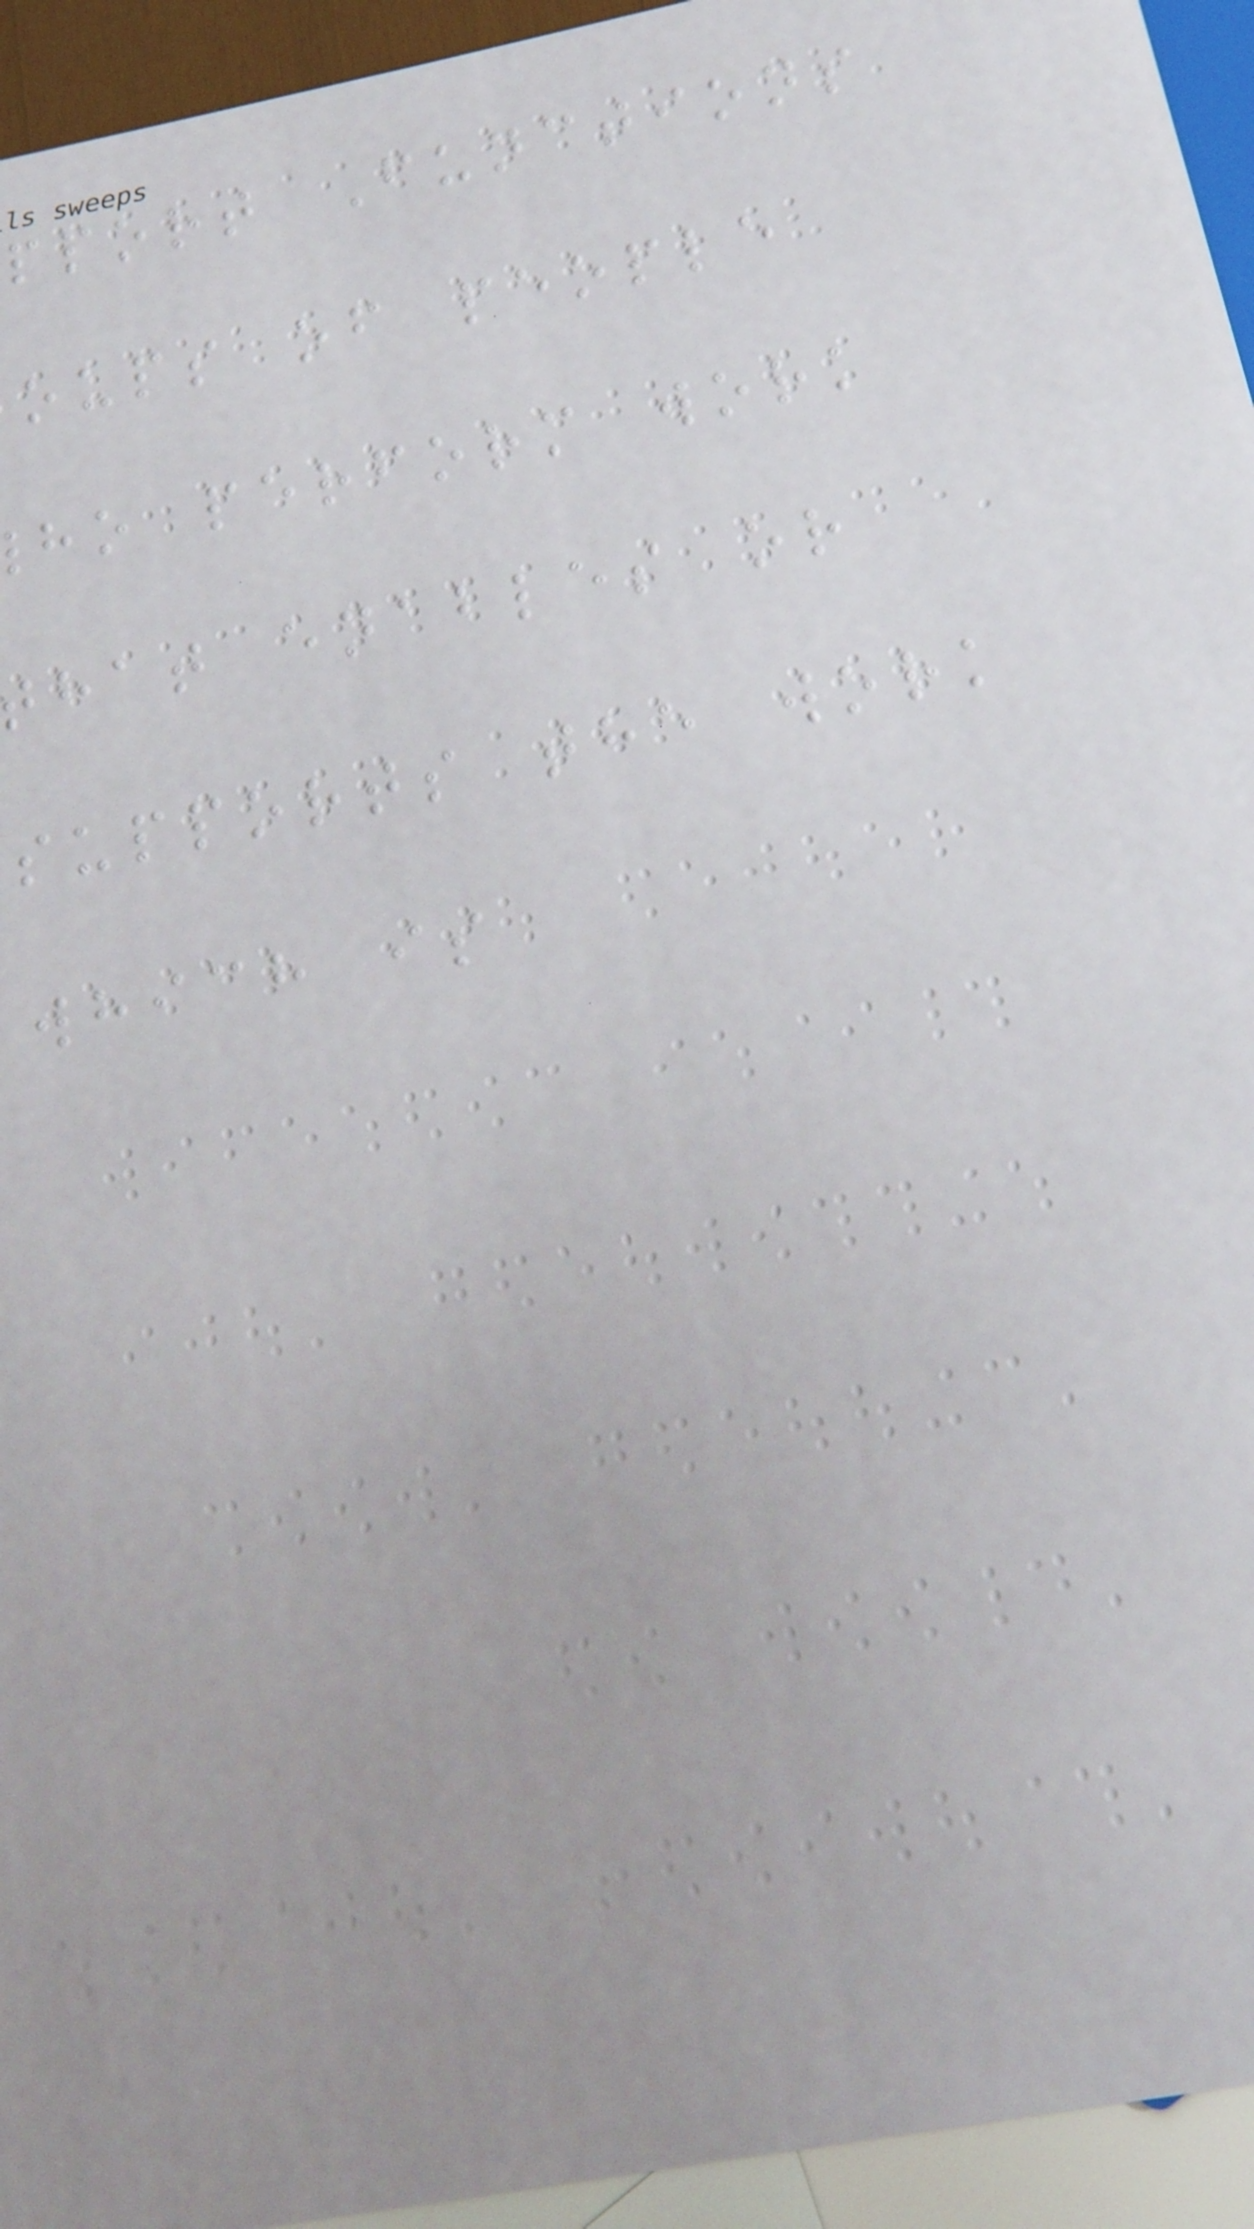pport Functions
oups of people
ho perform work
hat enables or
supports the work
which is
